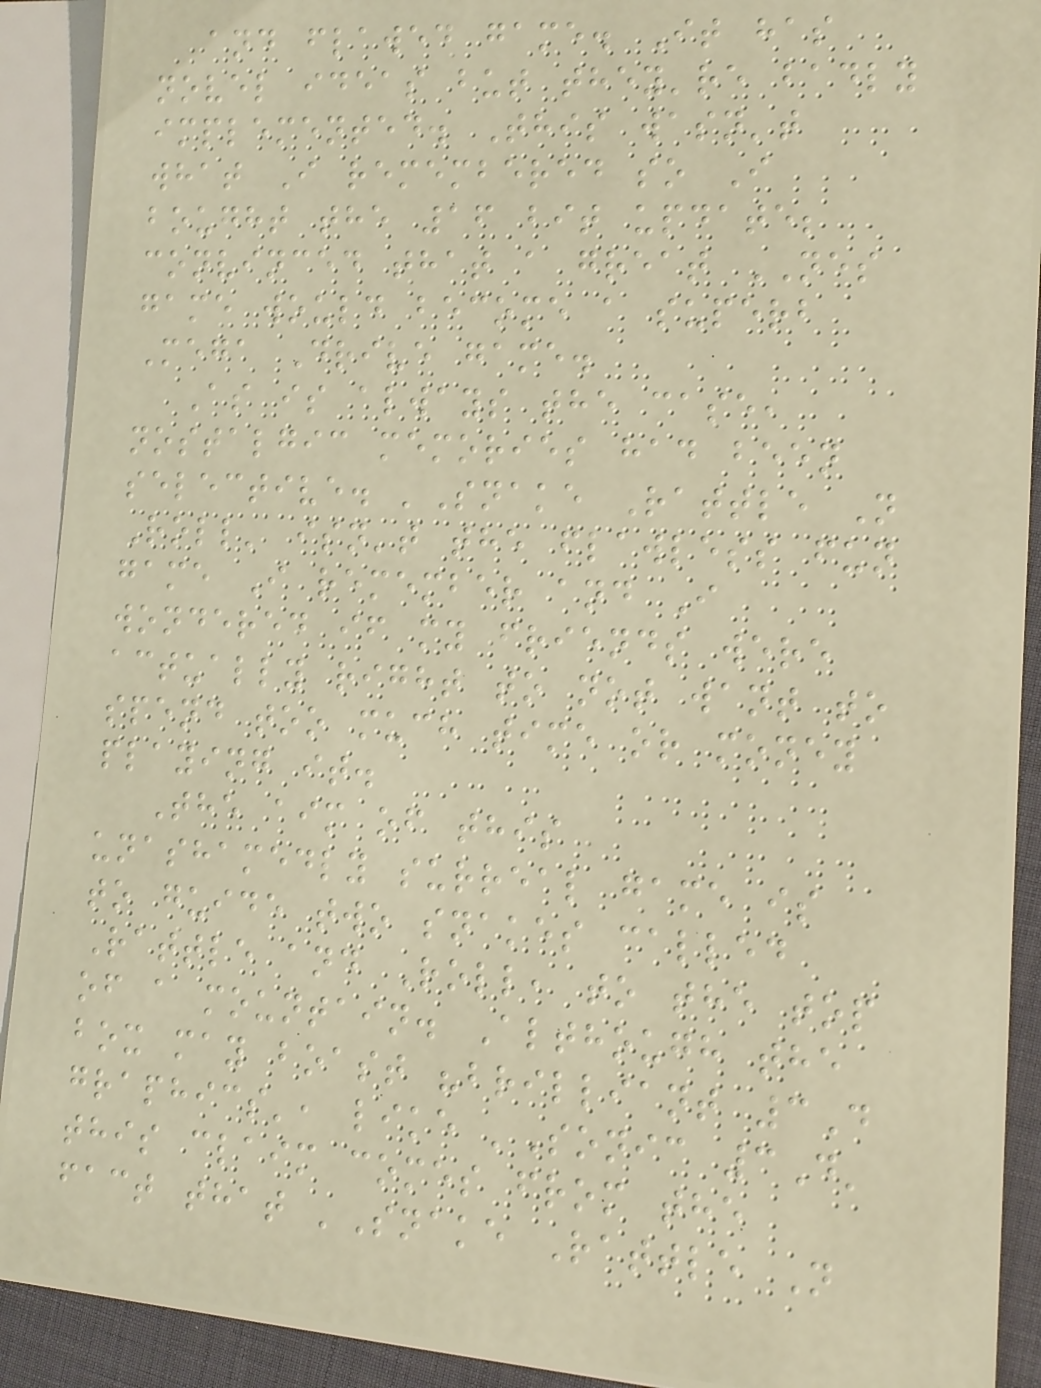and flawed game. It has
novel ideas but they're badly
implemented. This wasn't
what I remembered so I
bought the 16 bit update;
convinced that a great NES
game would become a superb
Mega Drive game.
As is always the case,
nostalgic memories had been
selective. 'Snake Rattle N
Roll' isn't the flawless fun
game I remember and I
wondered if my friends were
actually right to not want to
spend too much time or money
playing it.
The aim of this
unashamedly surreal game is
to guide two snakes called
Rattle and Roll, to the top
of a mountain. Although the
box may boast "brilliant 3D
graphics', like 'Sonic 3D'
this claim comes from the
fact that 'Snake Rattle N
